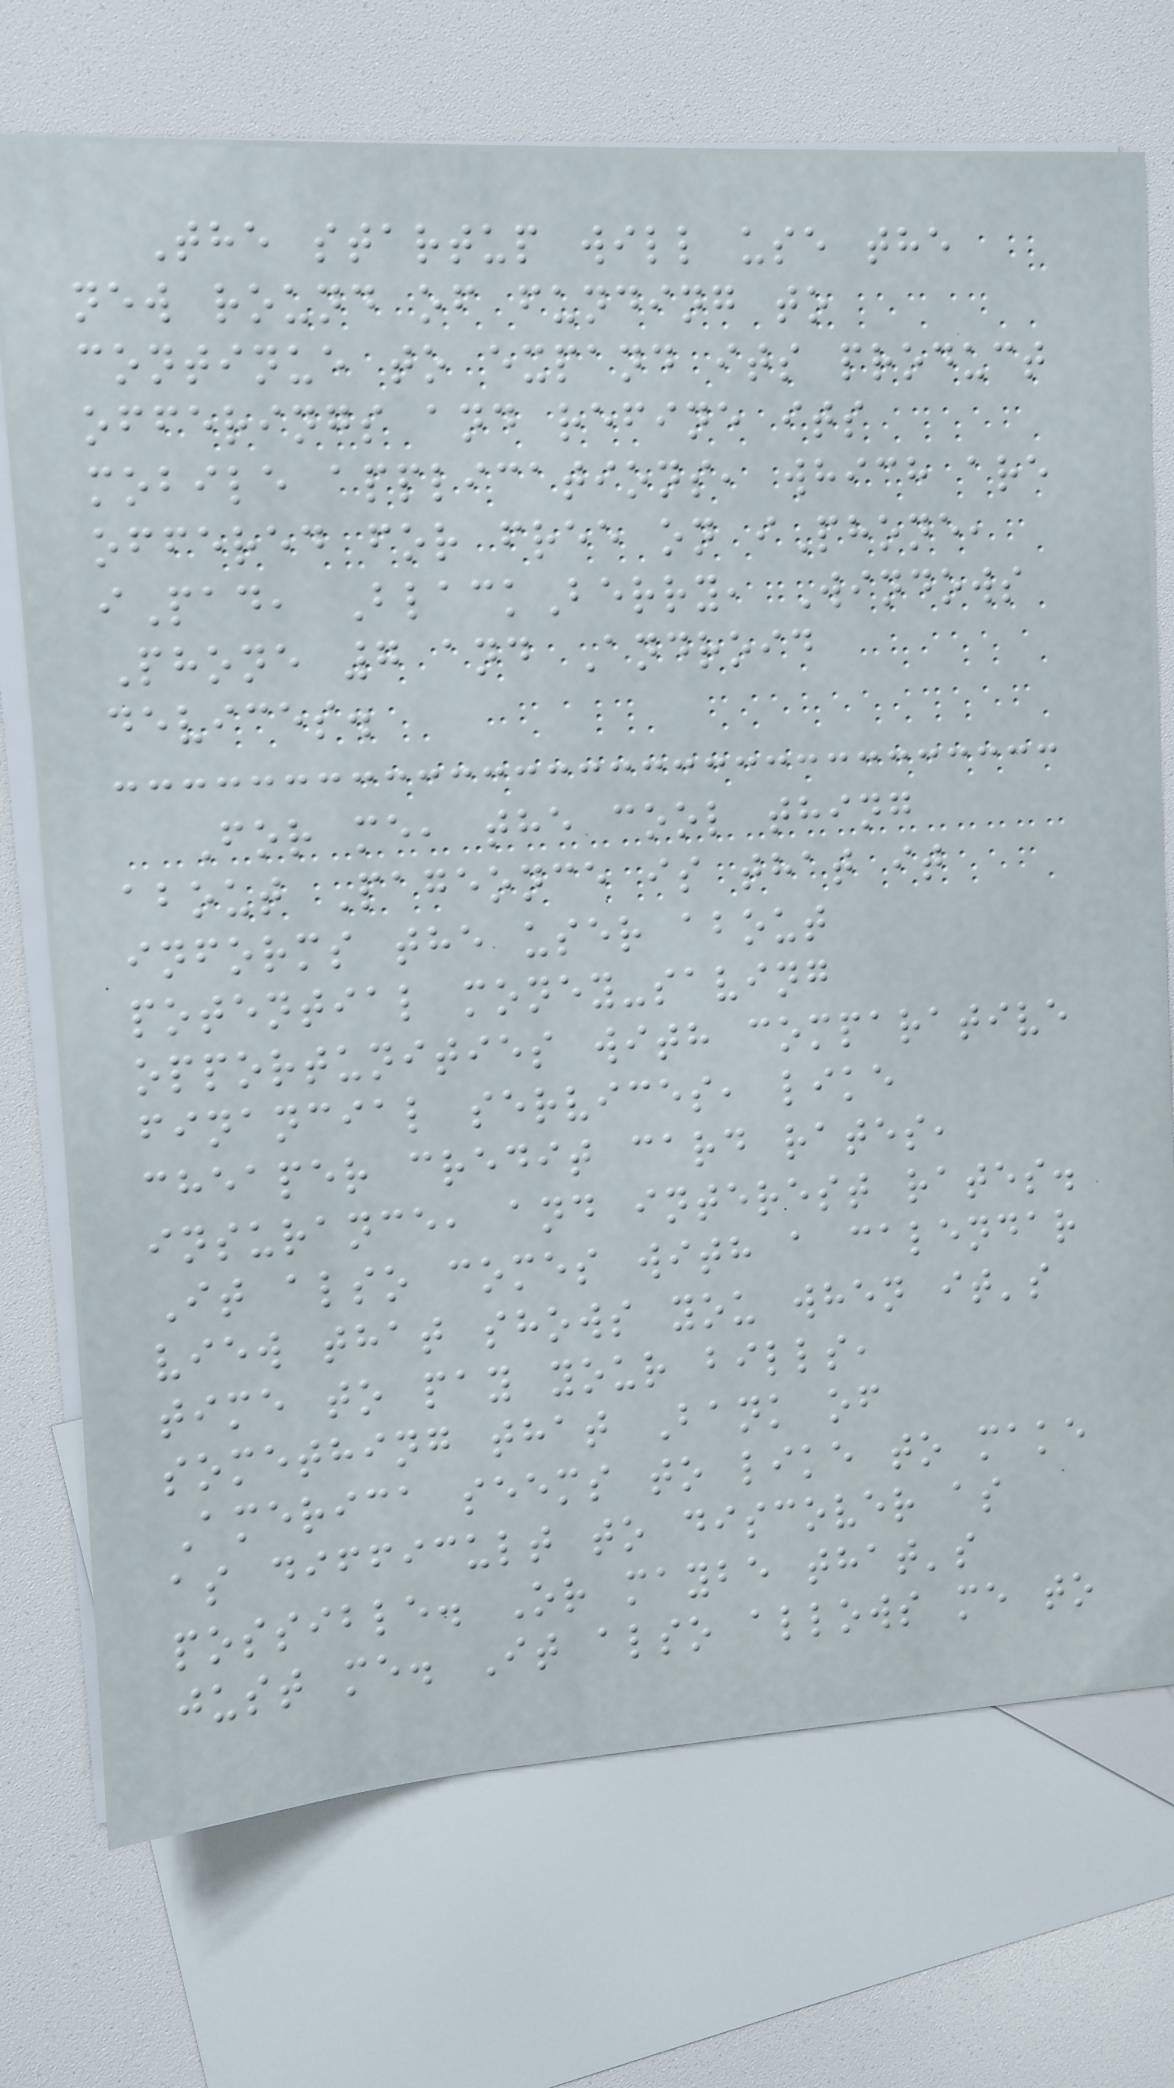The startup will use the
new round of funding to
continue to expand its product
offerings and refine its
mobile applications, which are
offered for free on iPhone,
iPad, BlackBerry, Windows
Phone 7 and Android
devices.
For me, the cool thing
about Pageonce is that it
informs the user about
potential money-saving
opportunities with comparative
financial services, like
cheaper credit card rates,
insurance, and interest rates.
It also comes with a calendar
view that shows you when it's
time to pay your bills,
something that Bank of
America seems to like to make
as difficult to discover as
possible. Or maybe that's
just me. It also allows me to
